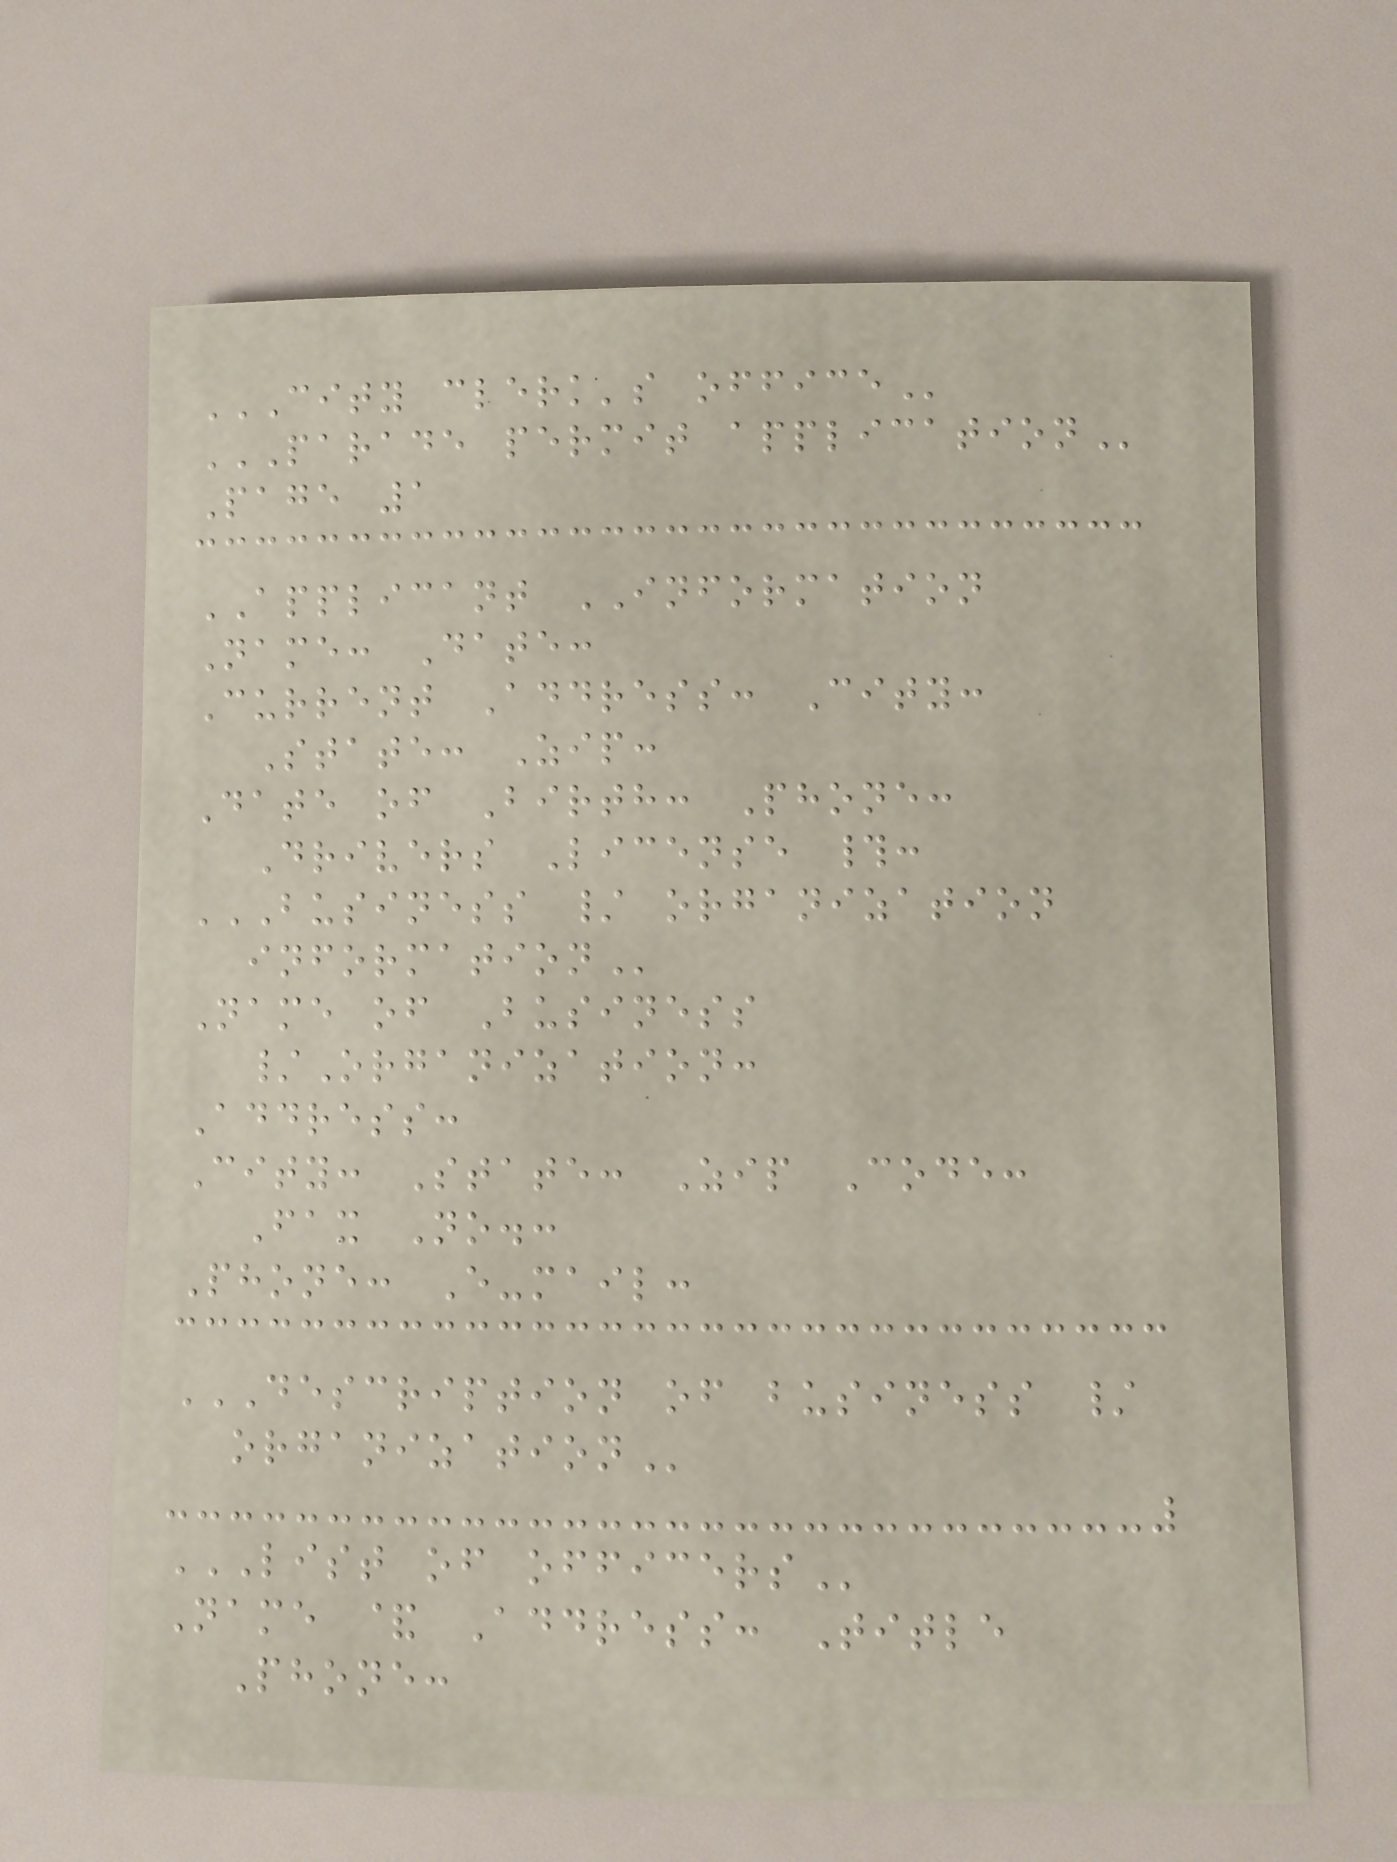CITY CLERK'S OFFICE
PARADE PERMIT APPLICATION
Page 1
APPLICANT INFORMATION
Name: Date:
Current Address: City:
State: Zip:
Date of Birth: Phone:
Drivers License #:
BUSINESS / ORGANIZATION
INFORMATION
Name of Business
/Organization:
Address:
City: State: Zip Code:
Fax No.:
Phone: E-mail:
DESCRIPTION OF BUSINESS /
ORGANIZATION
LIST OF OFFICERS
Name & Address: Title
Phone:
